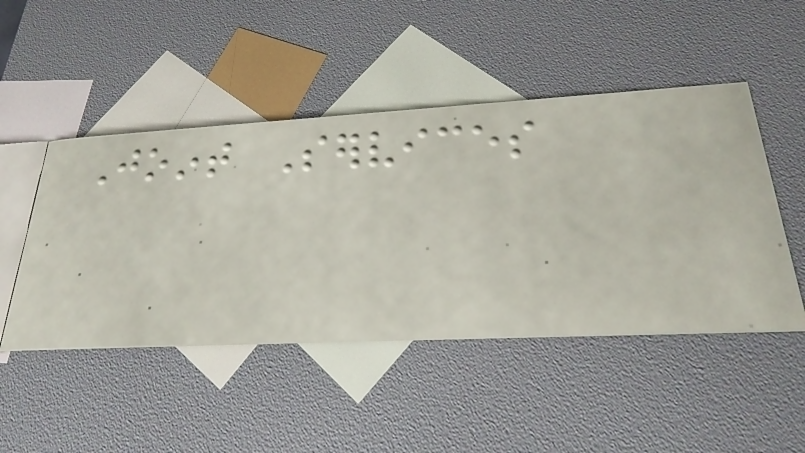Joint Services
